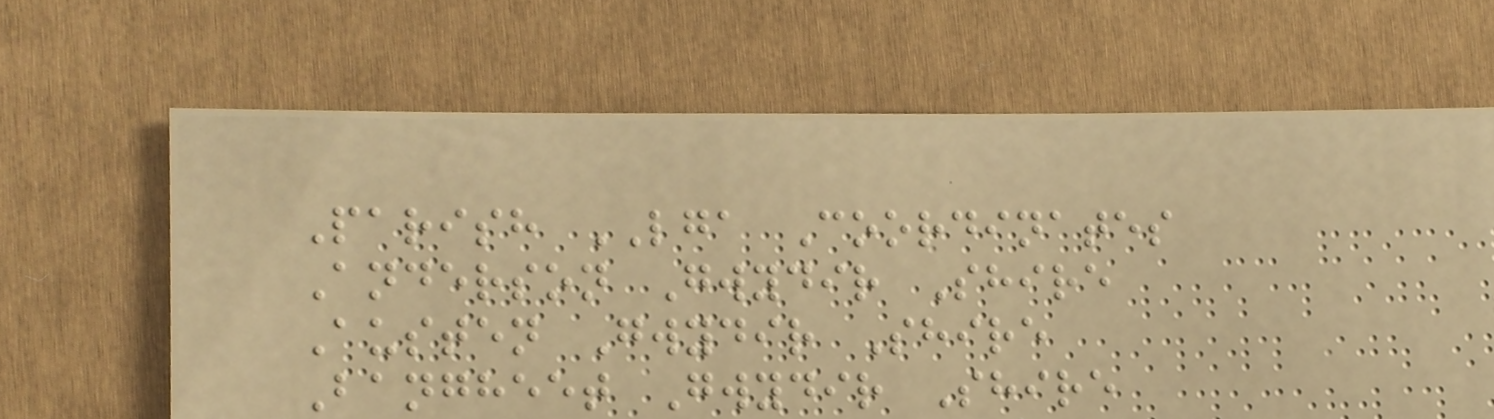Parish LGA Coordinates
Anderson Gwydir Shire
Austen Gwydir Shire
Bangheet Gwydir Shire
